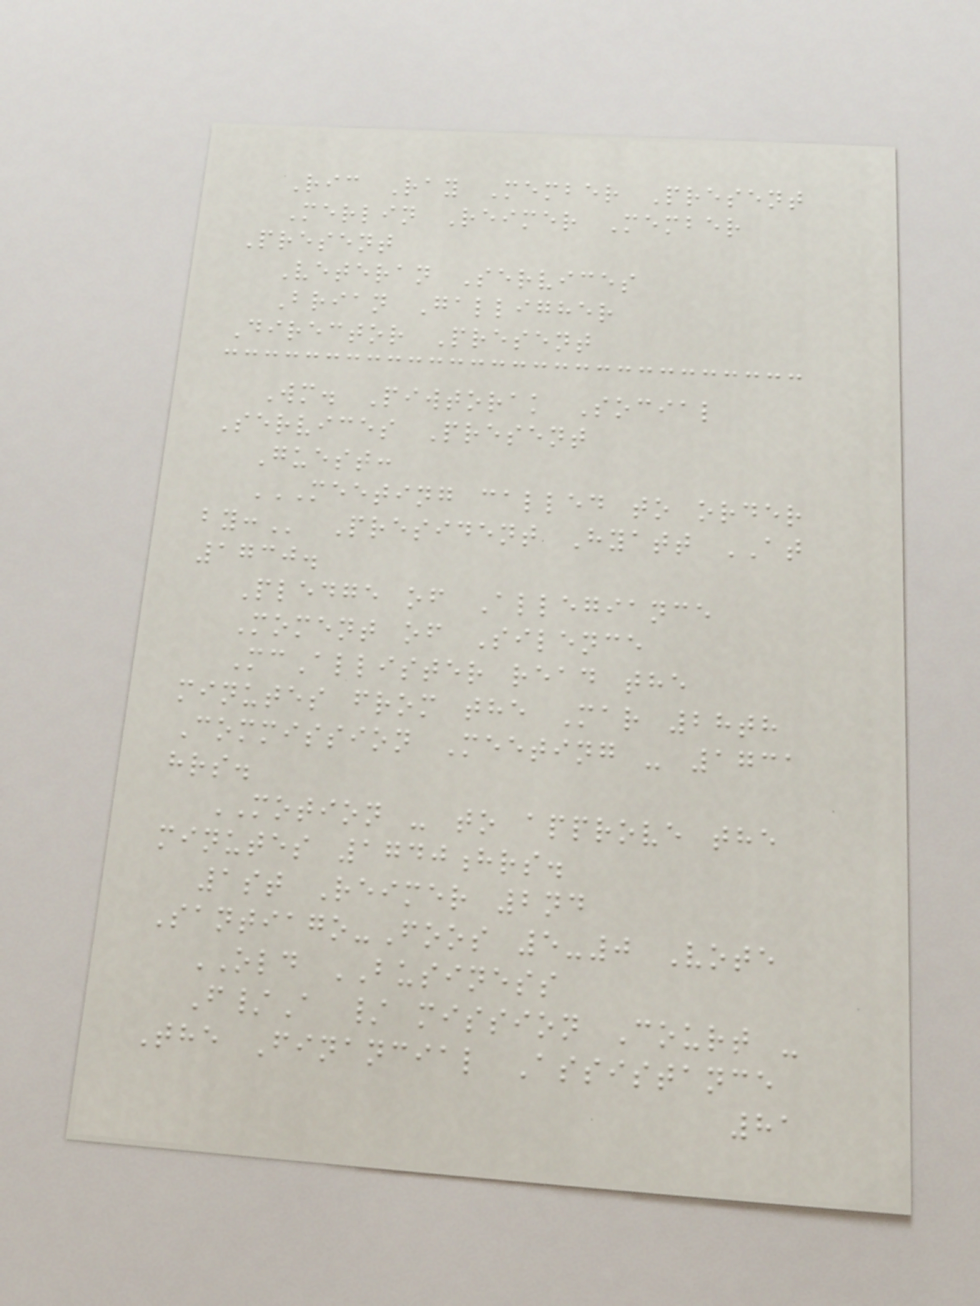Ric Ray Member Present
Merlin Reimer Member
Present
Veteran Services
Brian Galligher
Director Present
Wm. Piwtorak Social
Services Present
Guest:
MEETING CALLED TO ORDER
BY: President Hyatt AT
1730.
Pledge of Allegiance
Moment of Silence
McAllister read the
minutes from the Mar 28th
Commission Meeting - 1731
hrs.
MOTION - to approve the
minutes 1740hrs.
1st Reimer 2nd
Santiago-Foos 5-0 Vote
OLD BUSINESS
F/A / mission Court -
The Financial Assistance
81
